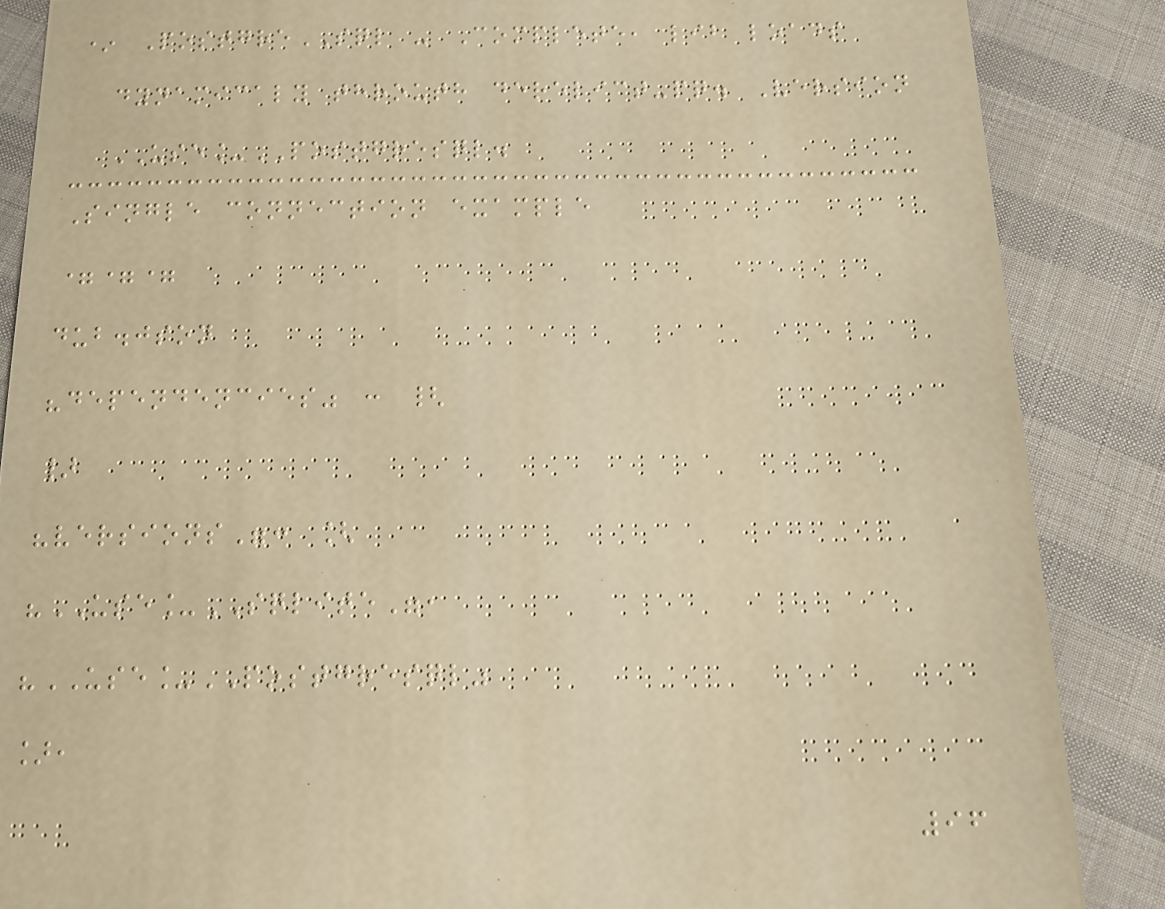* PostgreSQL - Complete, lib loads
dynamicaly throuth derelict-pq. Version
USE_POSTGRESQL.
Single connection example
===
dub.json
"dependencies" : {
}
"versions": [
"USE_SQLITE",
"USE_POSTGRESQL"
],
96
